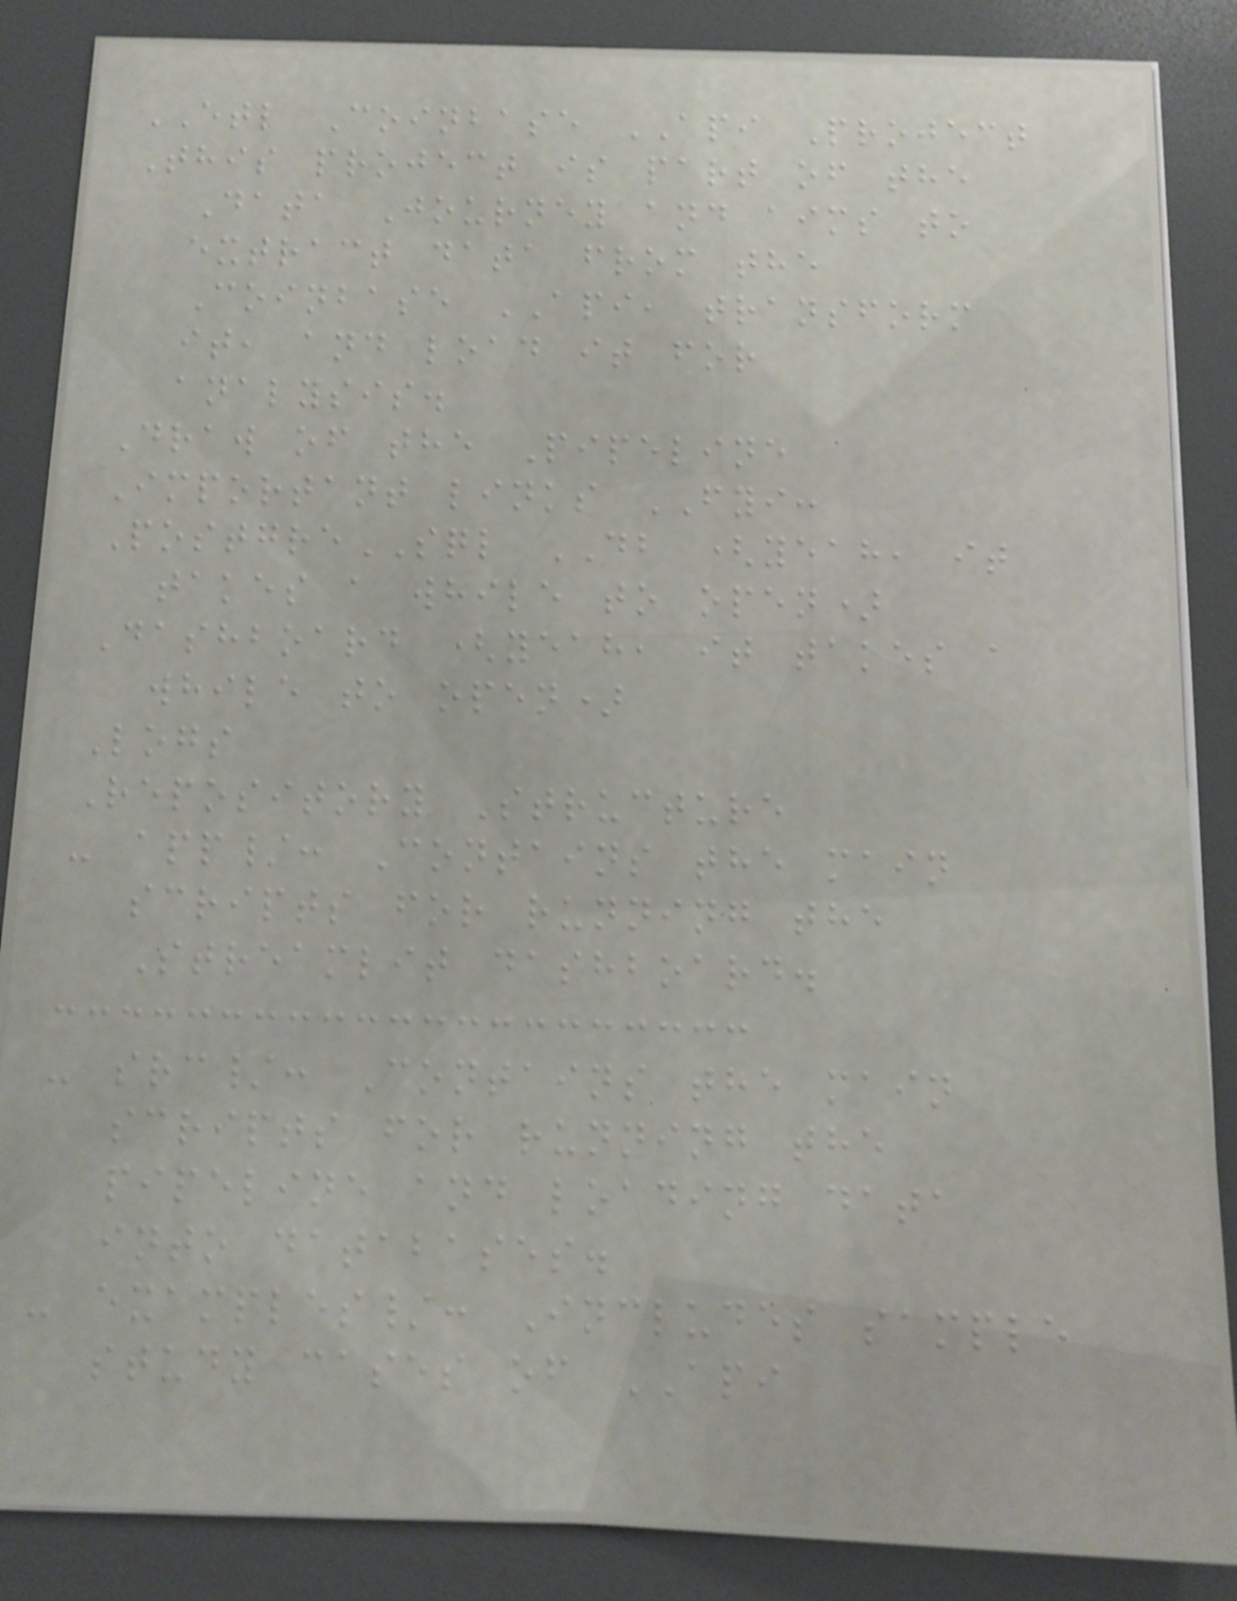ETL Coinbase API Project
This project is part of the
Data Journey and aims to
extract data from the
Coinbase API, transform
it, and load it for
analysis.
Draw of the Pipeline
Important links FYI:
PostgreSQL DB (yeah, it
takes a while to open)
Dashboard (yeah, it takes a
while to open)
Logs
Repository Structure
- app/: Contains the main
scripts for running the
Streamlit dashboard.
- src/: Contains the main
scripts for running the
pipeline and loading data
into databases.
- examples/: Includes sample
study cases of API
